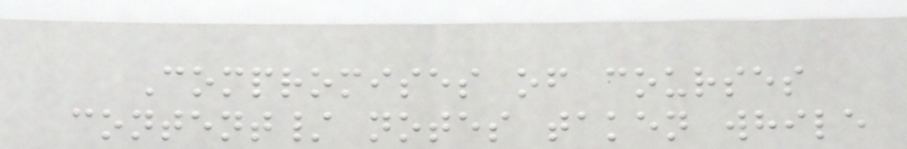Compromises of courses
content/ notes taken while
